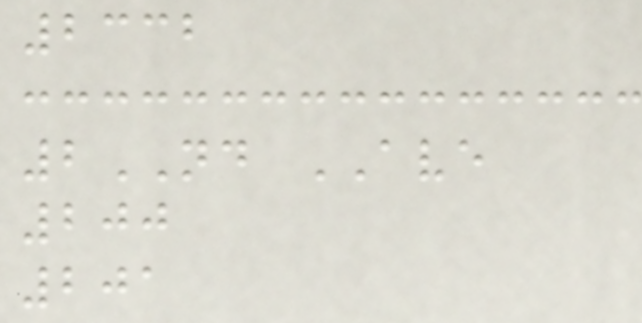2332
2ND AVE
200
201
